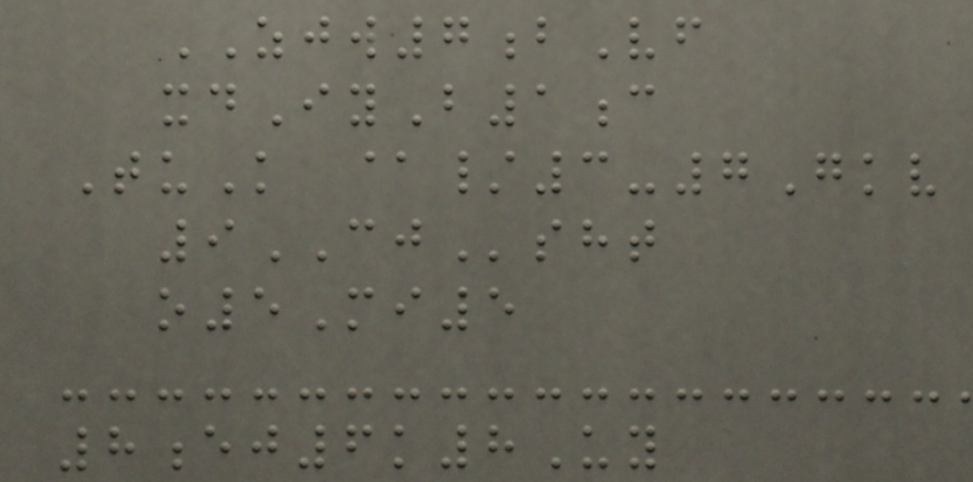ZJW7bVf
xdIyB1c
TuK @/3-7Gkv
9CJsht
o5Mi5
8ej6k8Uy
